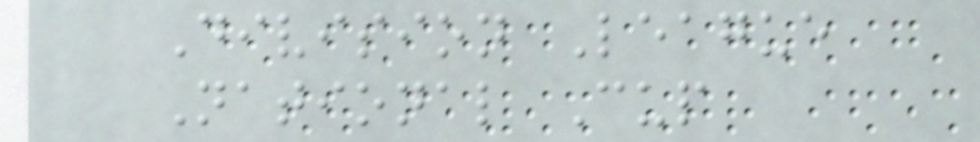Division League
National Cup
